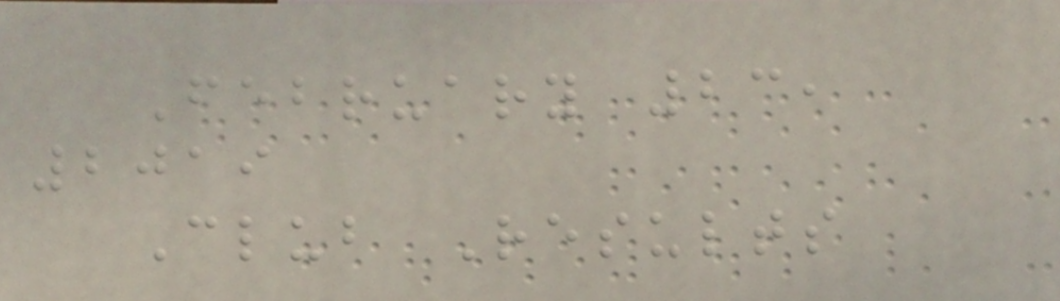February 23,
2019
Club Results
